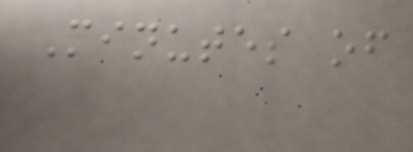Minutes of
